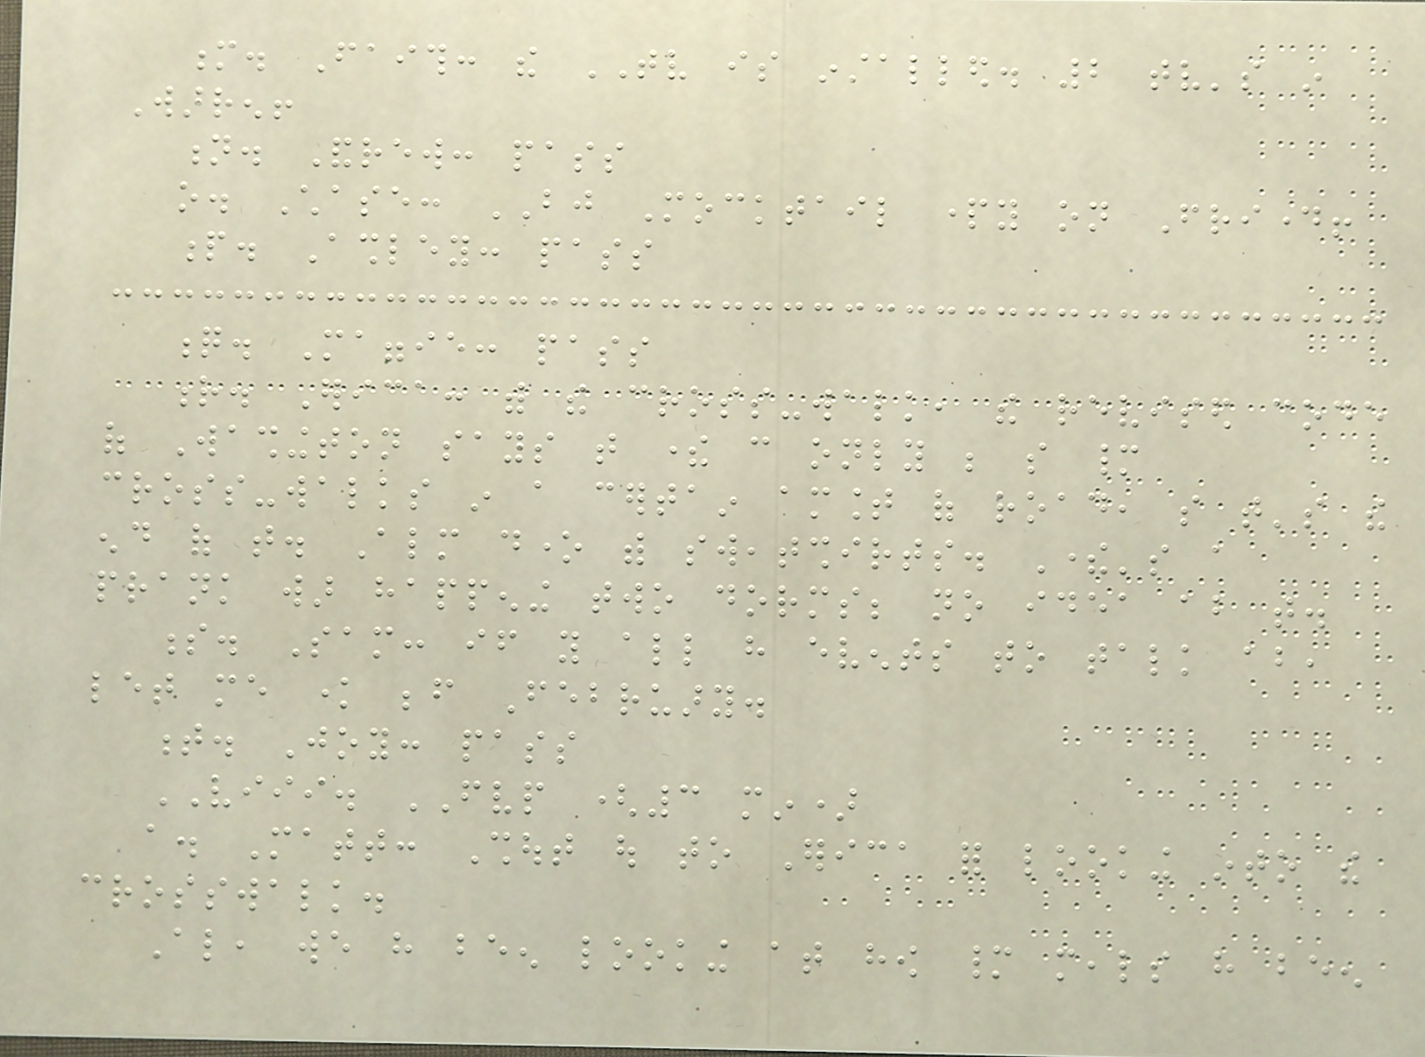m. Faith: the TV is installed. 2 tv's in
Warren!
n. Andrew: pass
o. Chase: BJ Mocktail party on Friday!
p. Ashley: pass
q. Maggie: pass
r. Erica: with the cross-walk, the revised code
of Washington says that there can only be so many
cross-walks in a certain amount of road, so that's the
end of that. Almost done with sweatshirts. There's a
prank war happening two dorms; no idea about that.
s. Sam: if you all have events to talk about,
let me know before February.
t. Joy: pass
VIII. FVP (3 min)
a. Matt: Shout out to Erica for looking into the
crosswalk.
Also, we have been looking at how many meals have been
